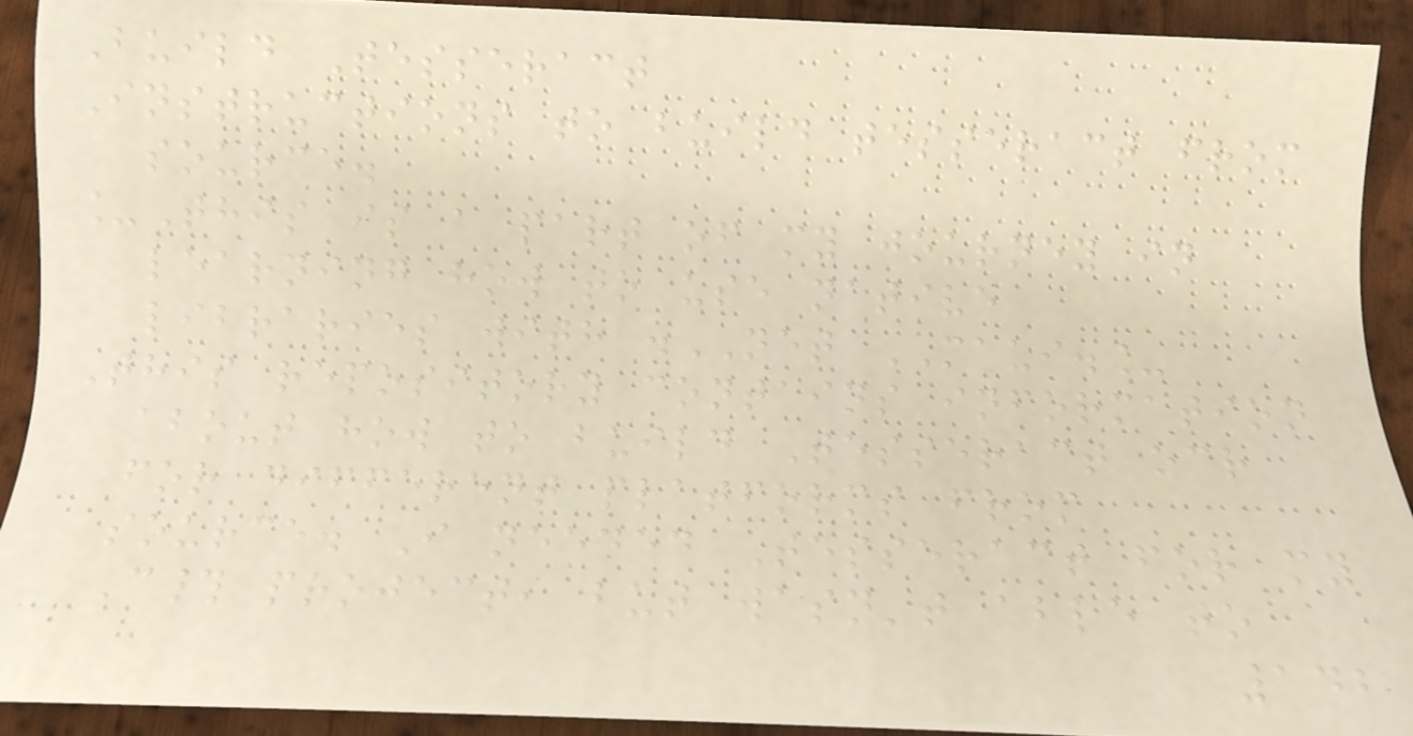Build Tesseract
Instructions to build tesseract from
source.
_This is a part of my journey in
learning how to use native
libraries with .NET MAUI._
This repository contains information
about how to build Tesseract ocr
for different platforms from
source. I needed Tesseract for my
C# project, but wasn't able to
142
